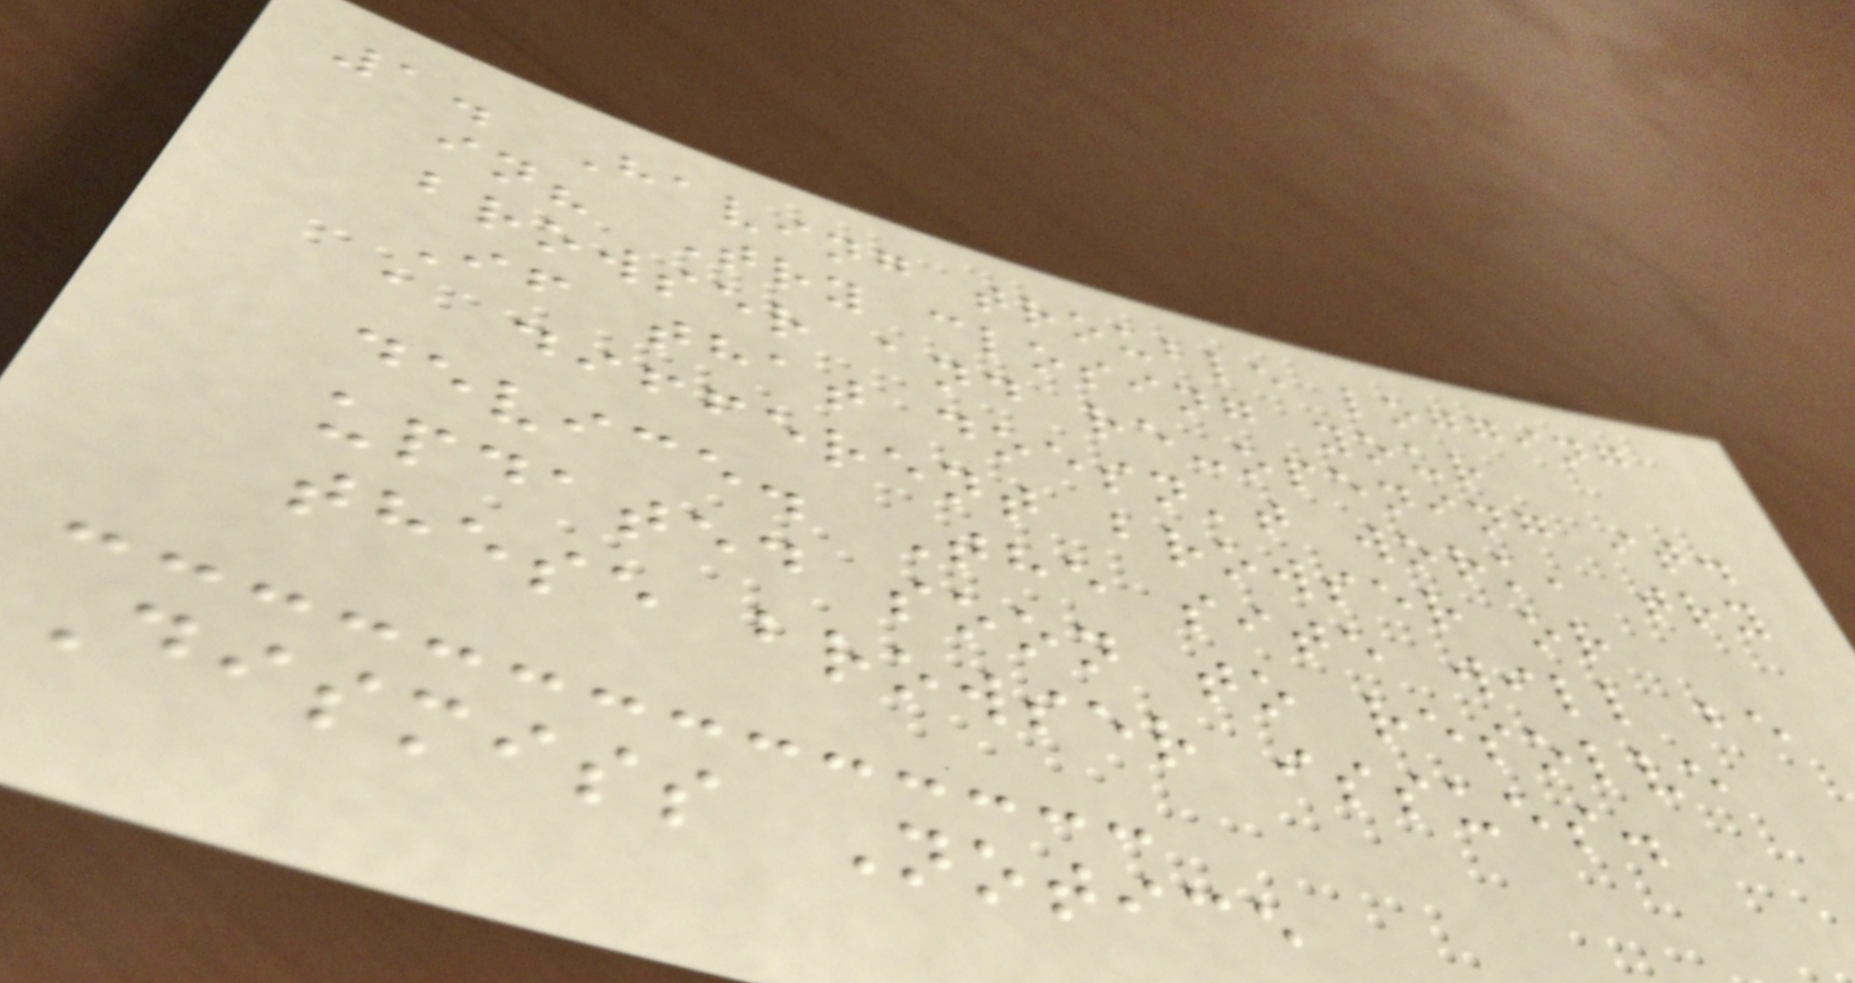1. Having trouble logging
in? Try closing your
browser and re-opening it.
If that doesn't work, try
a different browser or
device. The site will be
updated soon to resolve
these browser issues.
Dismiss Notice
